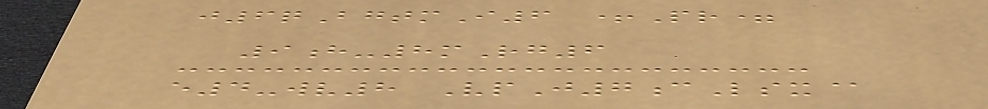j6qBgtmI6 +Pr=
9h-8mRg6
e4-wv8 VpJ7cLsx@
